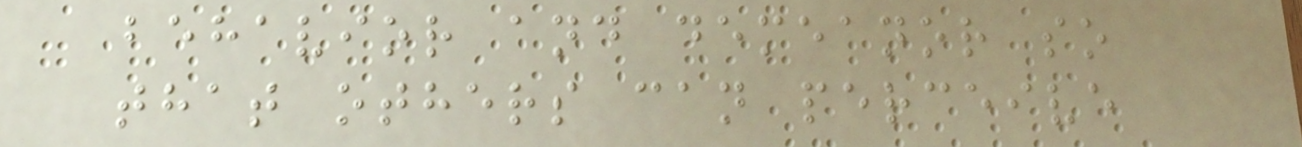behavior and demeanor so
that others can perceive
